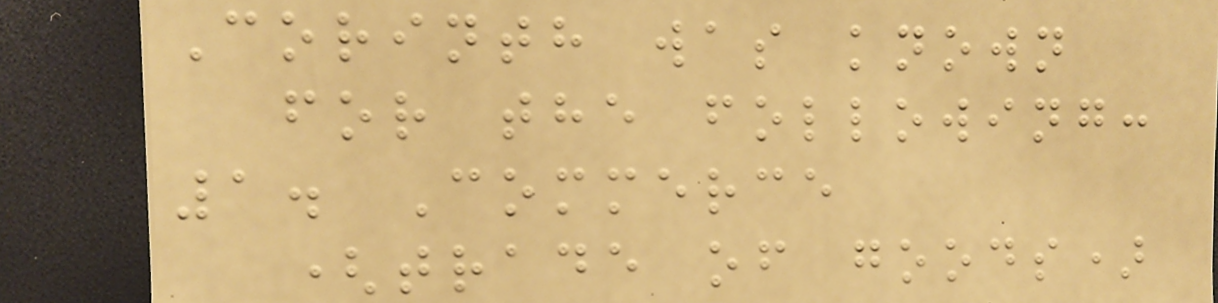Corinth was known
for the following:
1. Commerce
(trade of goods)
